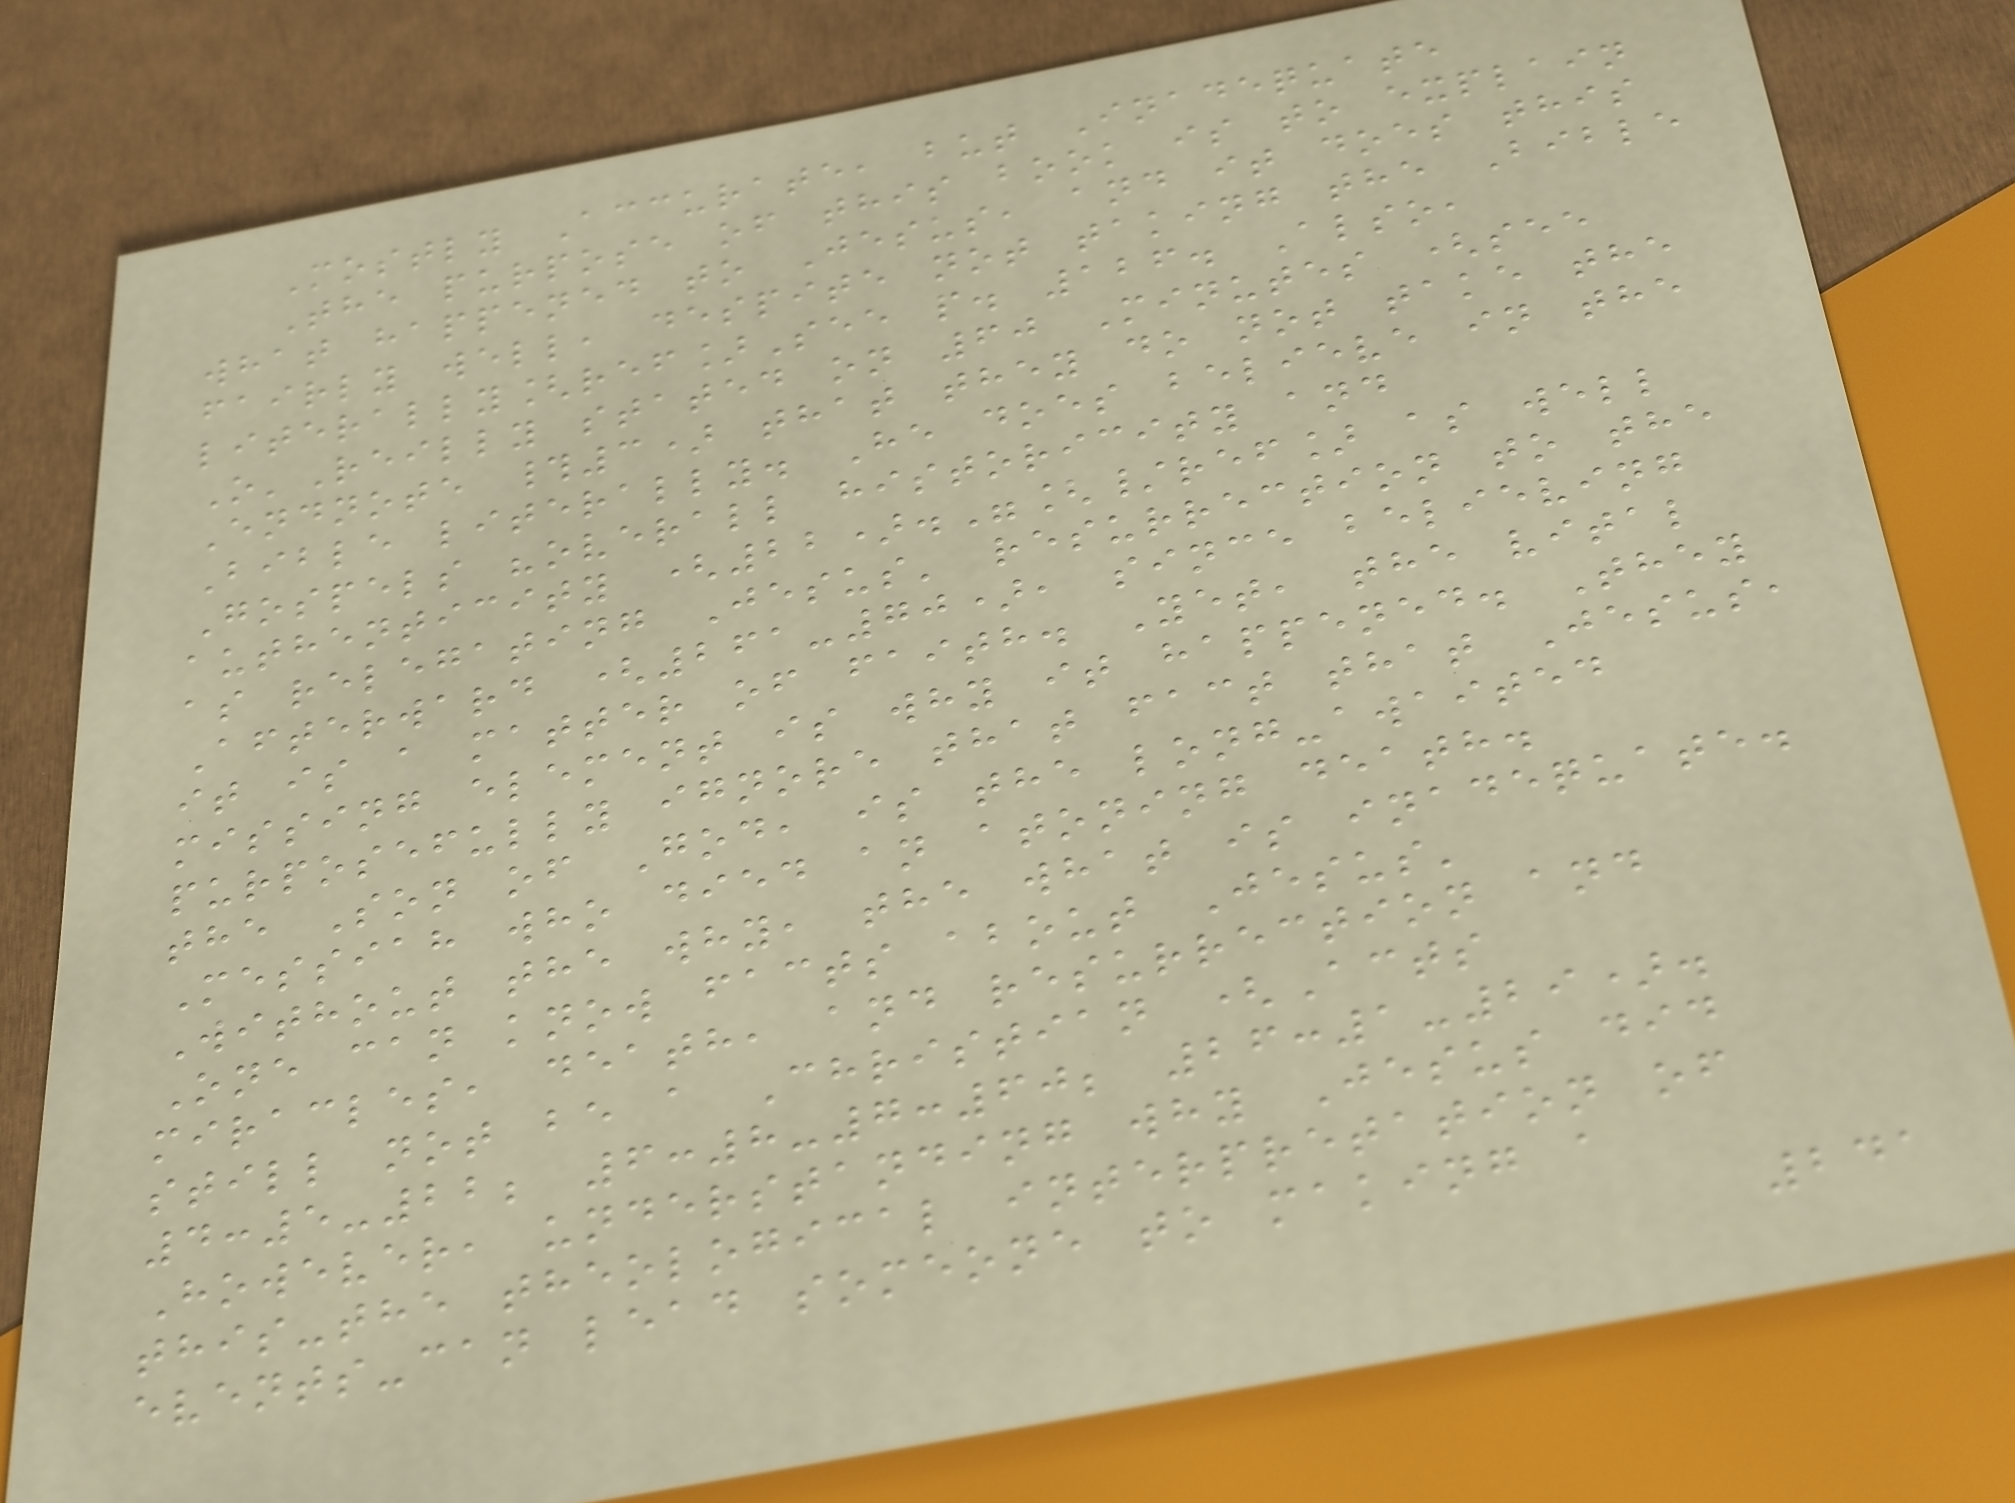Mostly Accurate, but Inadequate
The purpose of this book is to explain
what happened to Jesus, and it does this
fairly well, despite not taking the Bible
literally[ref]See p. 126. Also,
O'Reilly stated on 60 Minutes (see
Endnote #3) that they do not take the
Bible literally. He does believe in the
Gospels "overall historicity and
authenticity (22)."[/ref] as well
as relegating Jesus' resurrection to the
Afterward (261-70), since believing
it is a matter of faith. Yet, the vital
missing element is why it happened. They
purposefully ignore that fact that Jesus,
the Son of God, is the long-awaited
Messiah who died an atoning death.
Without the why, the what is inadequate.
One can know facts about Jesus'
miracles, death, and resurrection and
still not be a Christian (Acts
4:5-22; 6:8-7:60; 26:1-29).
However, understanding why Jesus did
this-the theological interpretation of
events-can lead someone to making a
241
